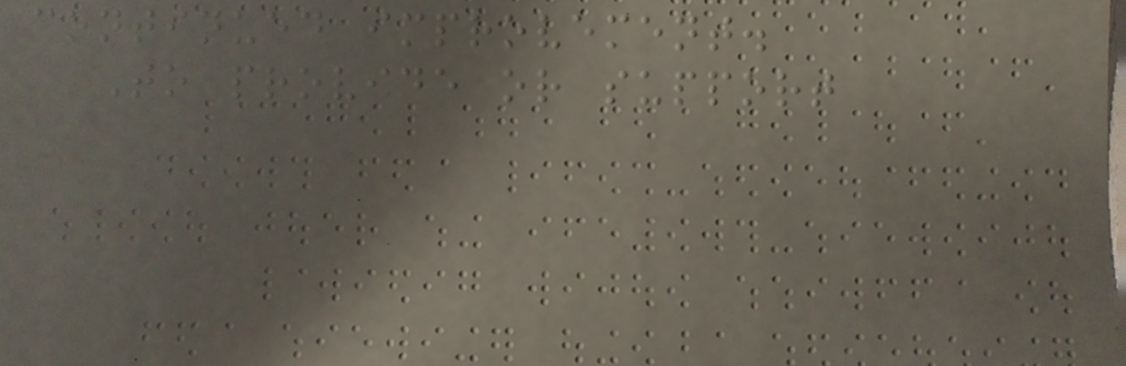continued improvement.
To provide or support
